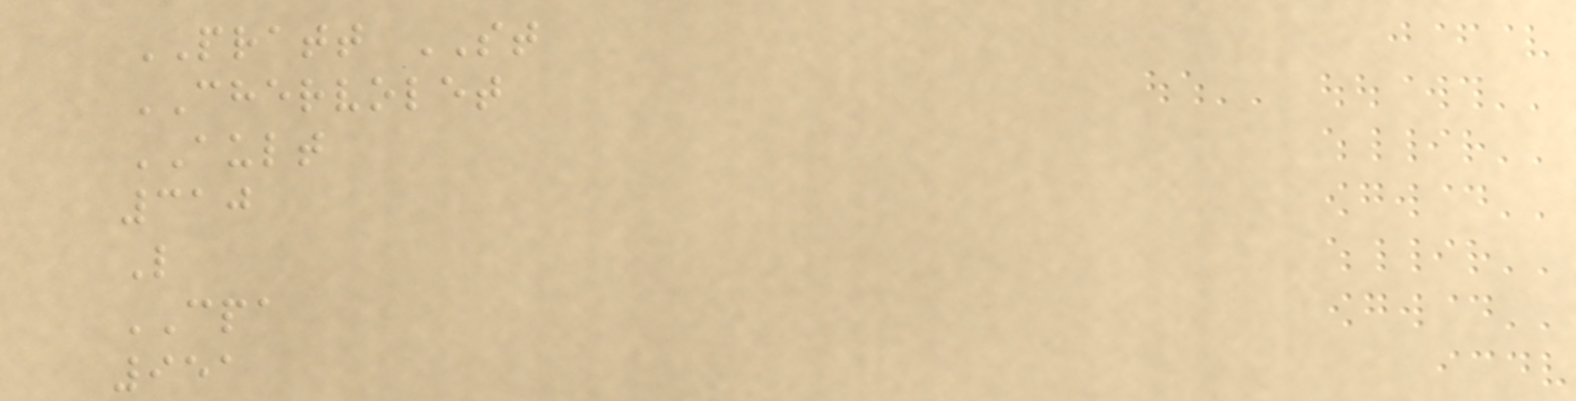PRATT ST
CHERVOLET
AULT
310
L
CPA
951
